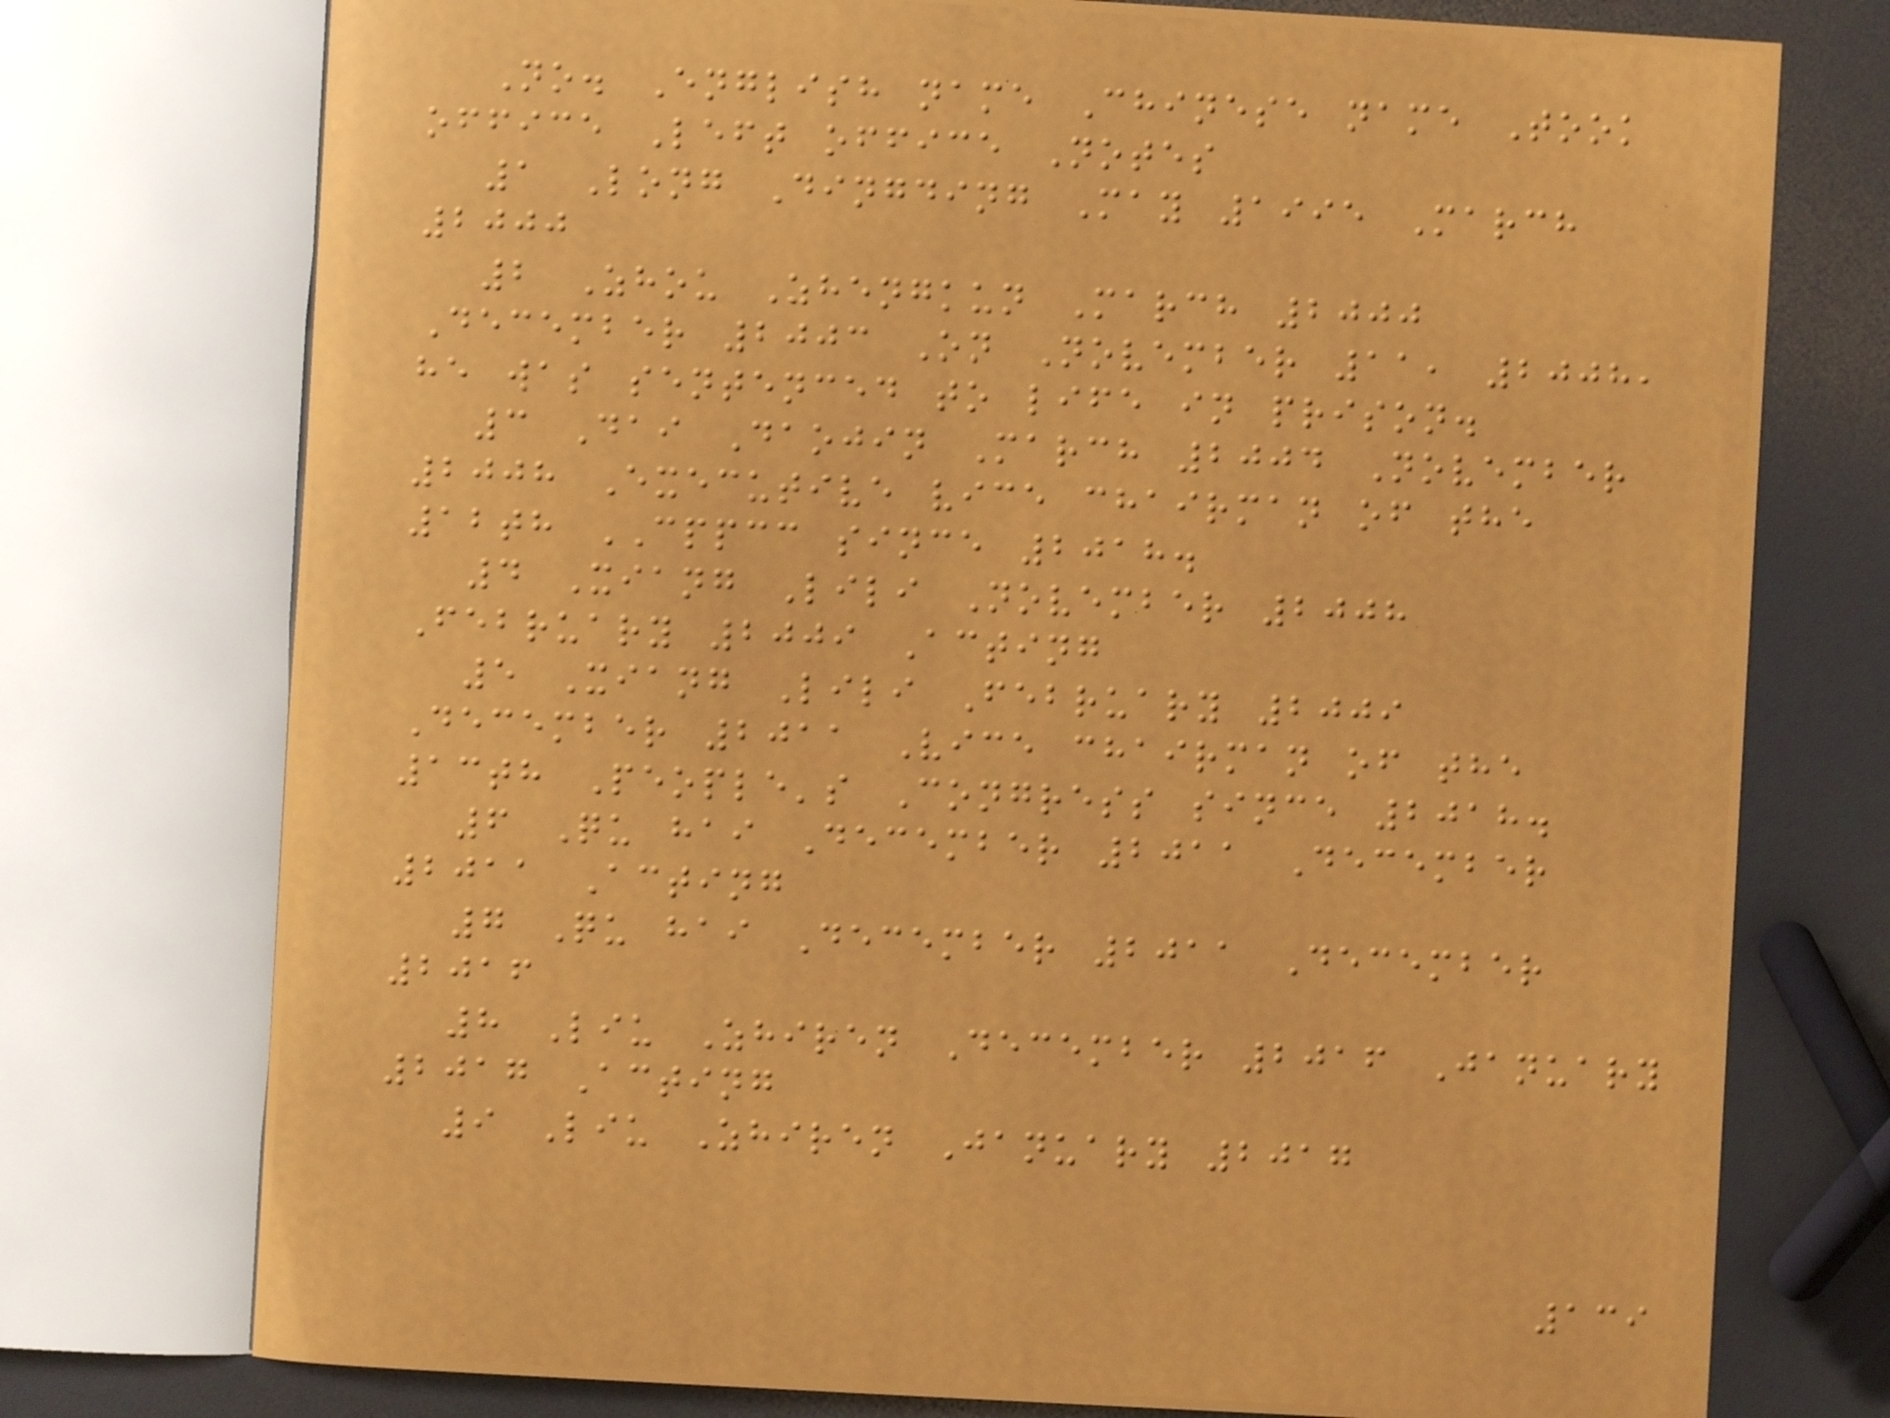No. English name Chinese name Took
office Left office Notes
1 Long Dingding May 1995 March
2000
2 Zhou Zhengkun March 2000
December 2003 On November 11, 2008,
he was sentenced to life in prison.
3 Dai Daojin March 2004 November
2008 Executive vice chairman of the
12th CPPCC since 2018.
4 Xiang Lili November 2008
February 2009 Acting
5 Xiang Lili February 2009
December 2011 Vice chairman of the
13th People's Congress since 2018.
6 Qu hai December 2011 December
2011 Acting
7 Qu hai December 2011 December
2016
8 Liu Zhiren December 2016 January
2017 Acting
9 Liu Zhiren January 2017
139
